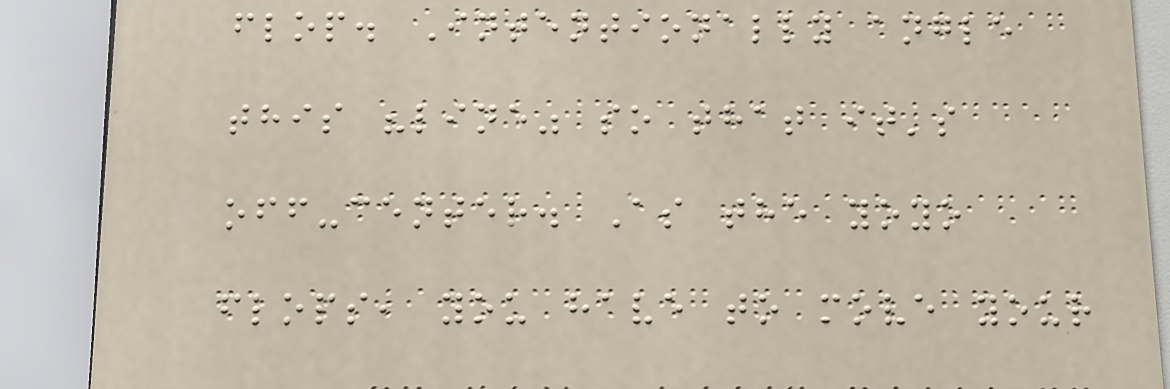flop. Intentionally angle
this "line" so that it's
off-center. As the yoyo
flops, you have to move your
